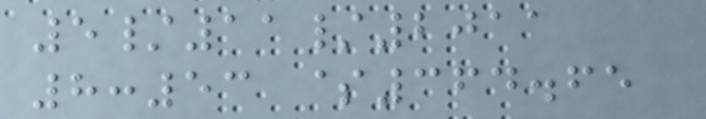5/11/2011
8:53 $364.65
